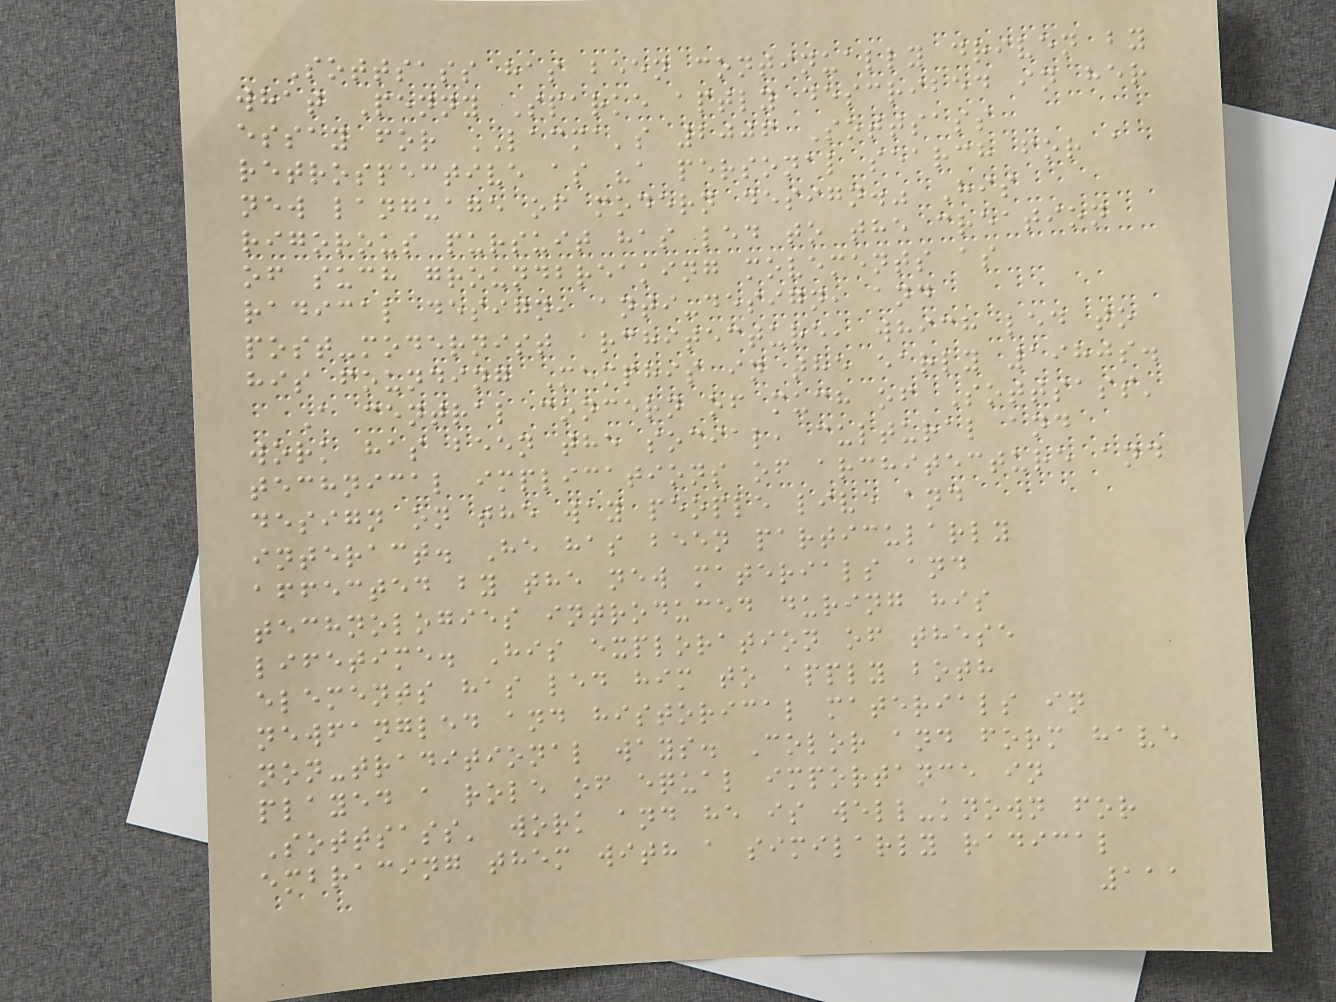Sottsass has been continually driven by
what Penny Sparke aptly described in her
essay for LACMA's 2006 Sottsass
retrospective as "a personal search for a
new language of modern design." His
rigorous pursuit has led to the creation
of such groundbreaking movements as
radical design, anti-design, and
post-modernist architecture, which led to
his founding Memphis in the early 1980s.
A central concern of much of Sottsass'
work has been the social, cultural and
technical implications of architecture and
design on the way people live and
interact. He has been particularly
affected by the new materials and
technologies introduced during his
lifetime. His exploration of these
elements has led him to apply both
newfangled and historical materials in
non-traditional ways. Color and form have
played a role of equal importance in
Sottsass' work and he is well-known for
embracing them with a similarly radical
111
